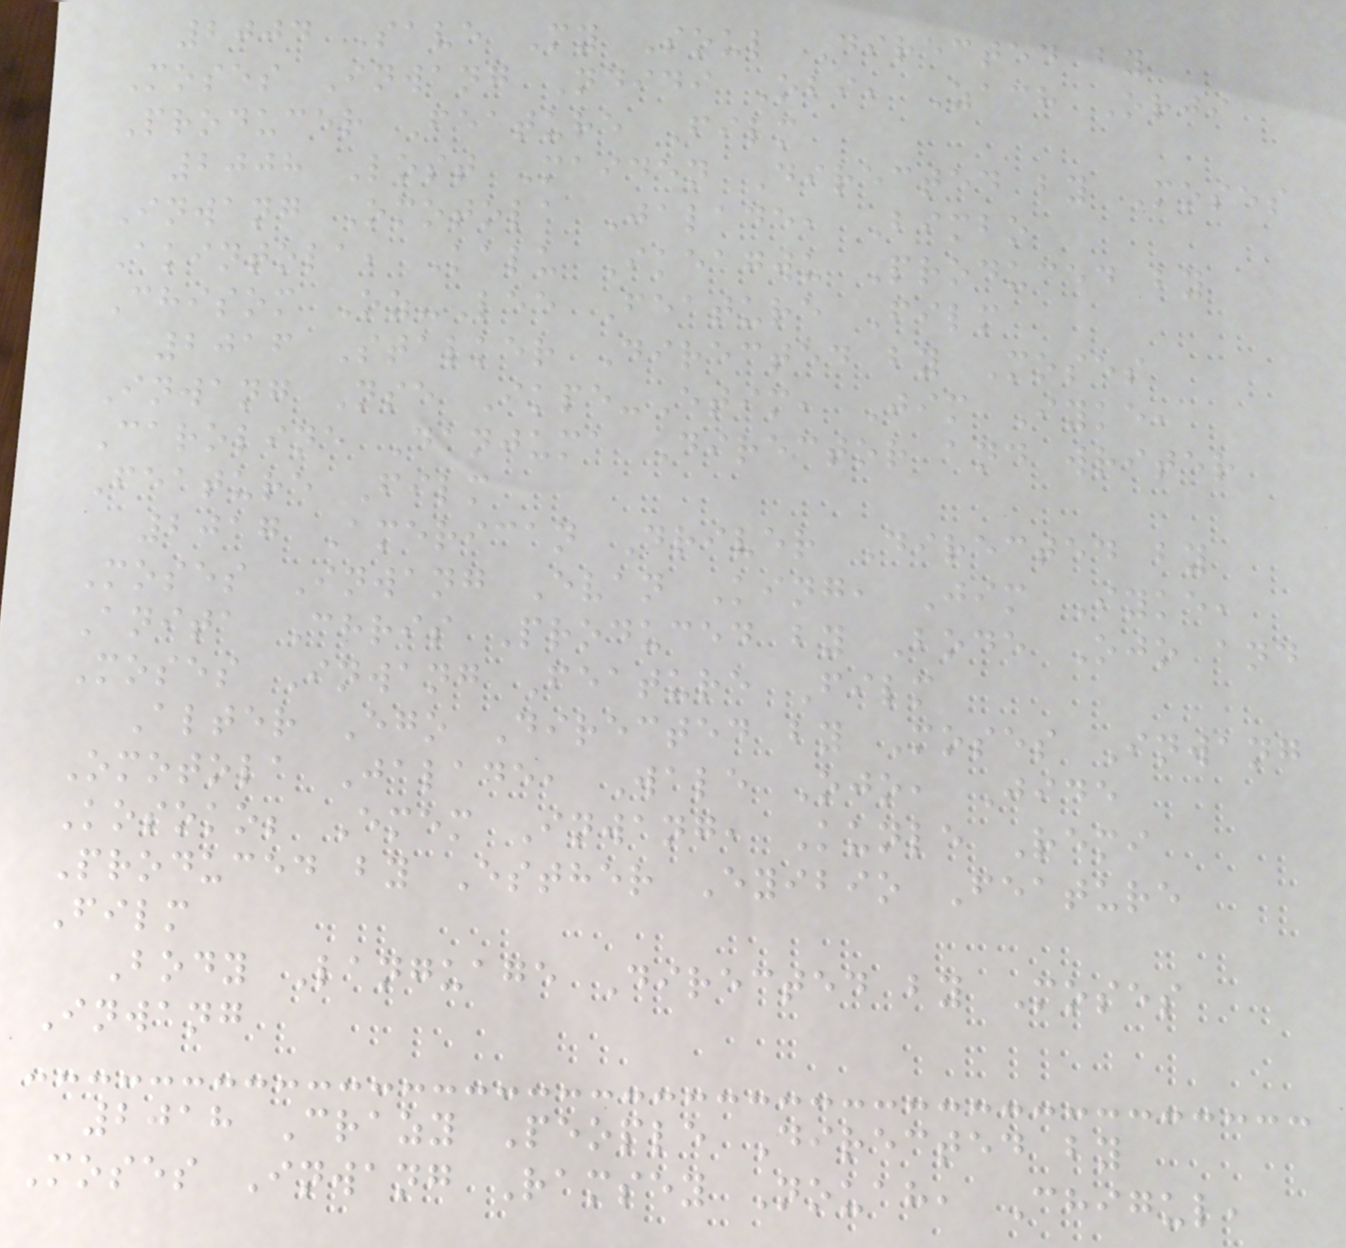2004 Save My Soul Directed by
Moses Inwang Ndidi Obi, Zach Orji
Producer Feature Film
2008 Lost Maiden Directed by Moses
Inwang Omotola Jalade, Bimbo
Akintola, Kalu Ikeagwu Produced by
Chisom Oz-Lee Feature Film
2016 Stalker Directed by Moses
Inwang Nse Ikpe-Etim, Jim Iyke,
Caroline Danjuma Director and writer
Feature Film
2017 American Driver Directed by
Moses Inwang Evan King, Jim Iyke,
Anita Chris Produced by Bode Ojo and
Moses Inwang Feature Film
Alter Ego Directed by Moses Inwang
Omotola Jalade, Wale Ojo, Jide
Kosoko; Emem Inwang, Kunle Remi
Produced by Esther Eyibio Feature
Film
Body Language Directed by Moses
Inwang
2018 Crazy People Directed by
Moses Inwang Ramsey Nouah, Chigul,
